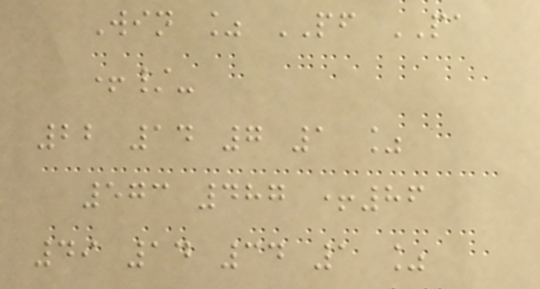Win % PF PA
+/-
22 14 7 1 %
573 487 +86
49 14 34 1 %
